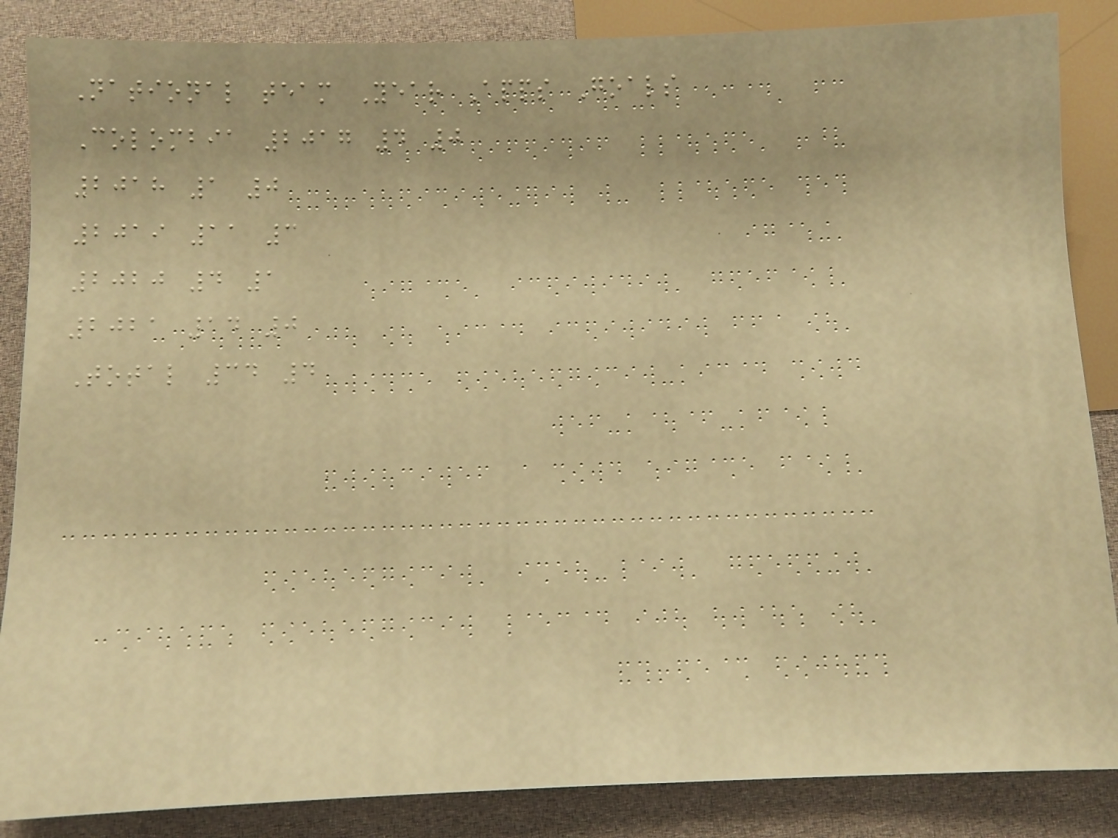National team Year Apps Goals
Colombia 2017 4 0
2018 1 0
2019 11 3
2020 4 1
2021 14 0
Total 34 4
